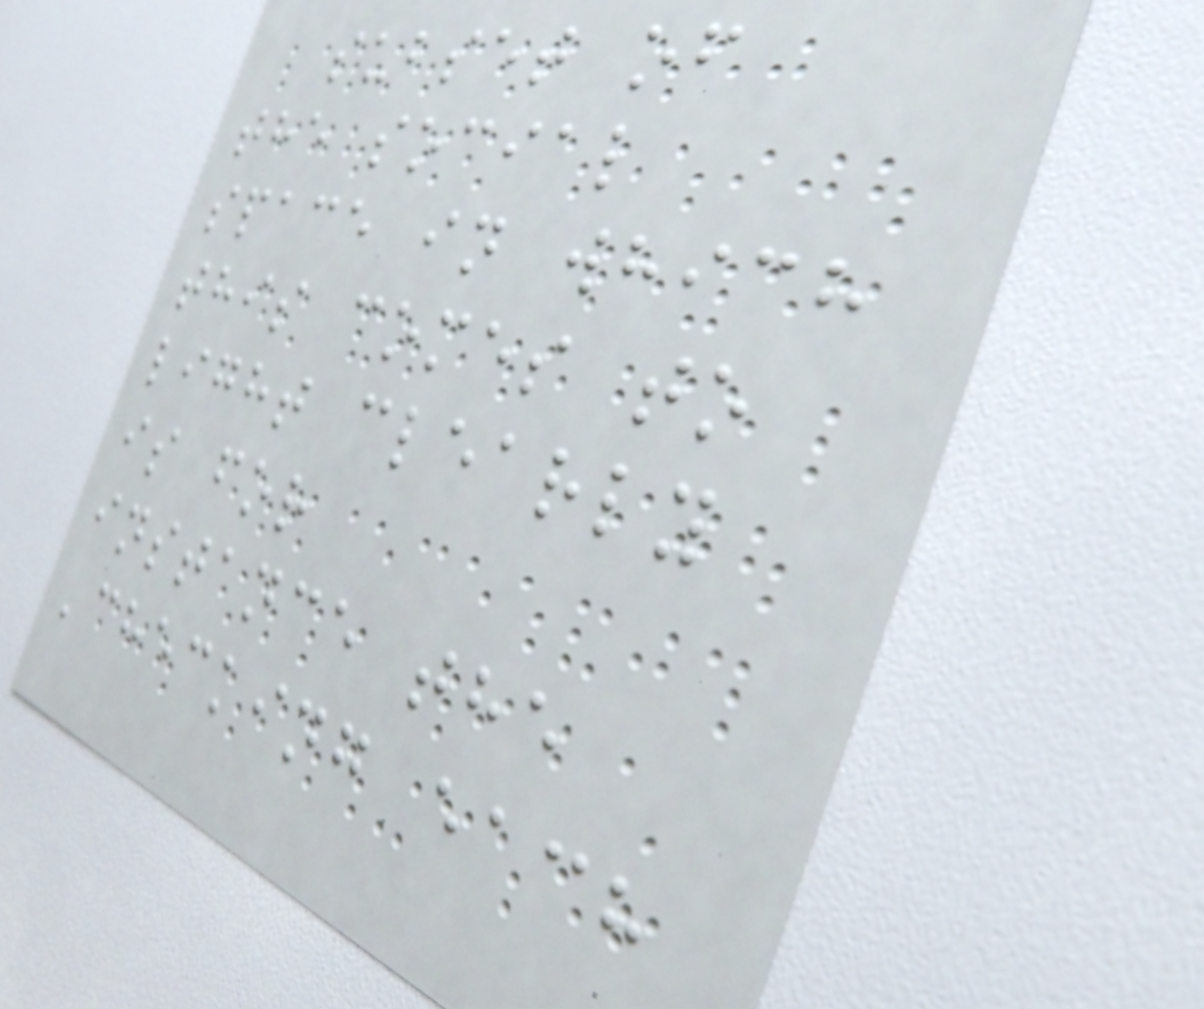subset of
the social
space in which
this comes to
light clearly
is for
instance the
'checking each
